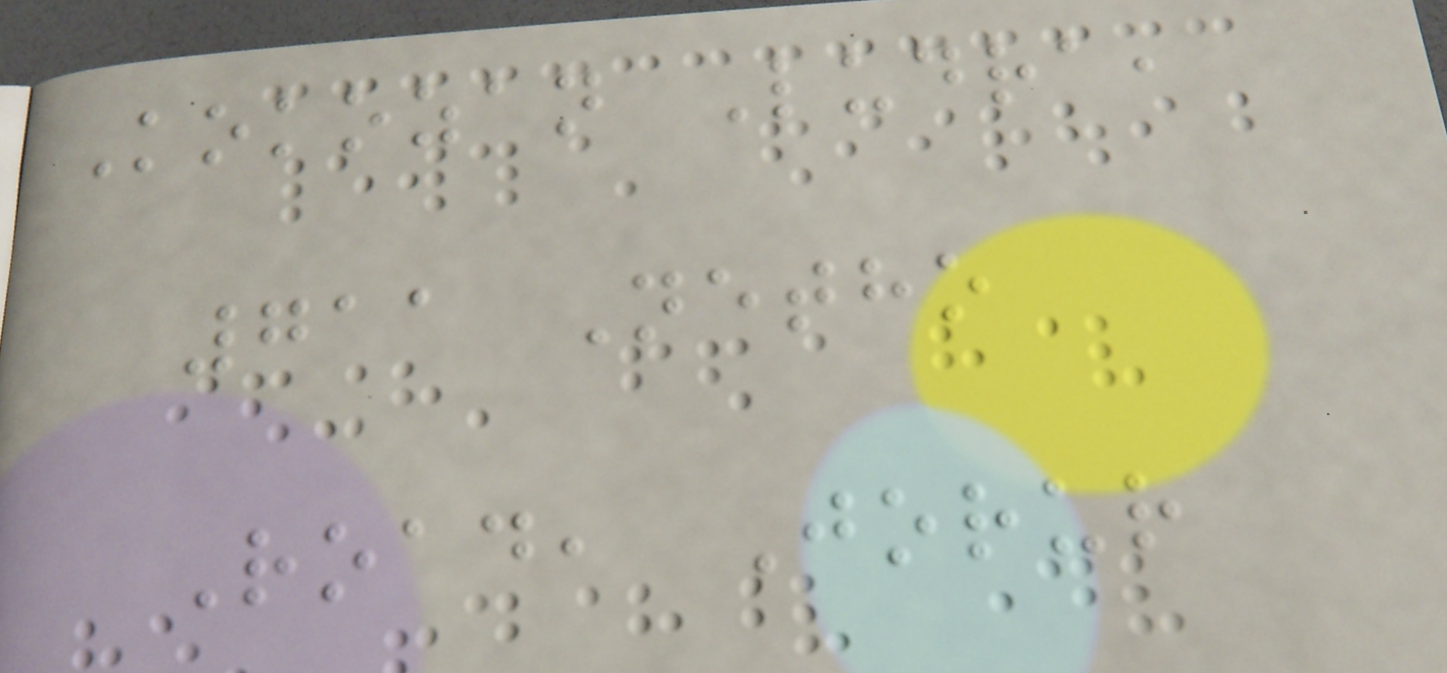Kokozan Ludra,
711 Netho
Road, Jorur
